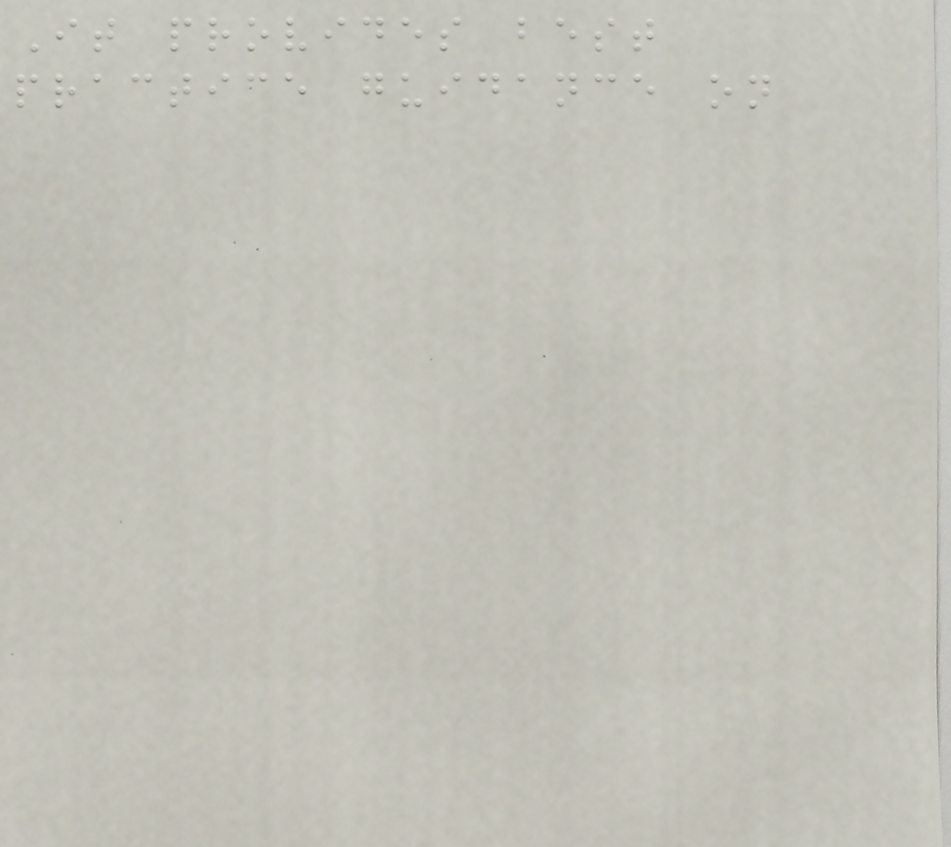It provides best
practice guidance on
